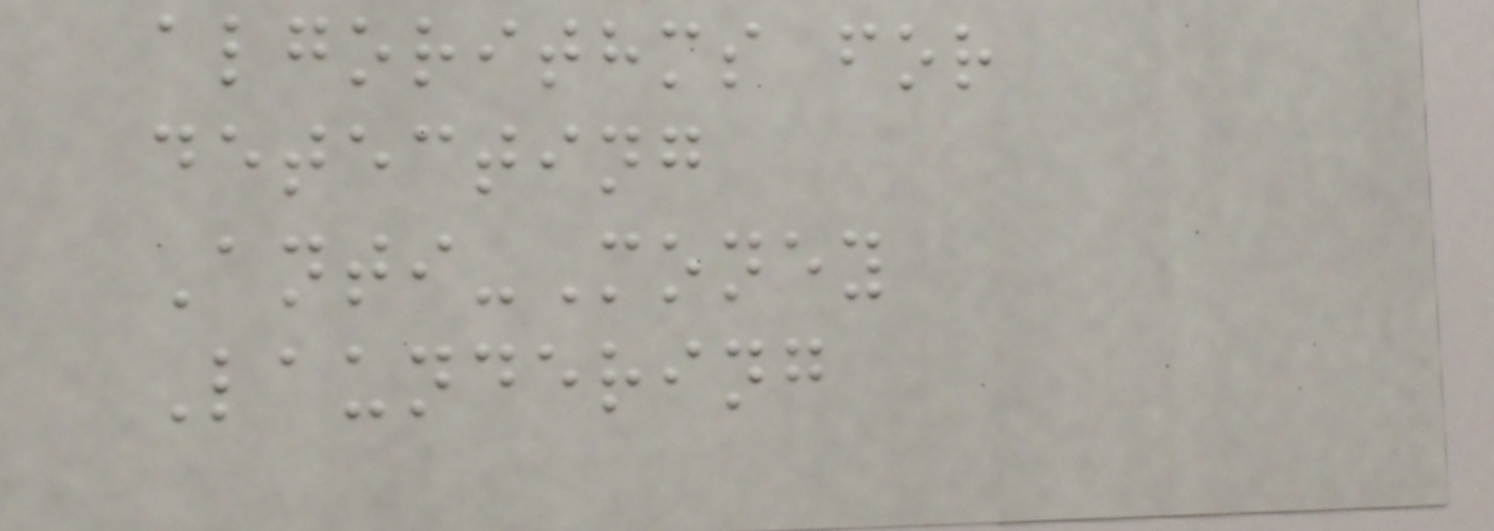algorithms for
detecting
Anti-Money
Laundering
